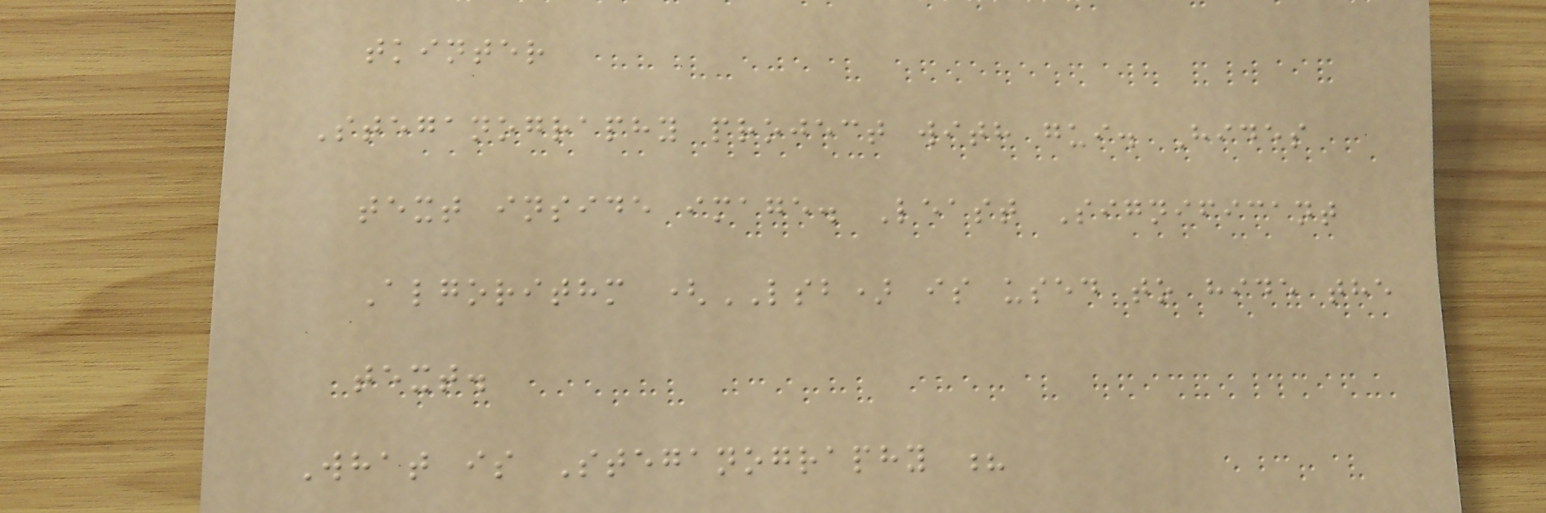tkinter
Steganography project with gui. Hides
text inside image. Least Significant
Algorithm (LSB) is used to hide the
text.
What is Steganography ?
